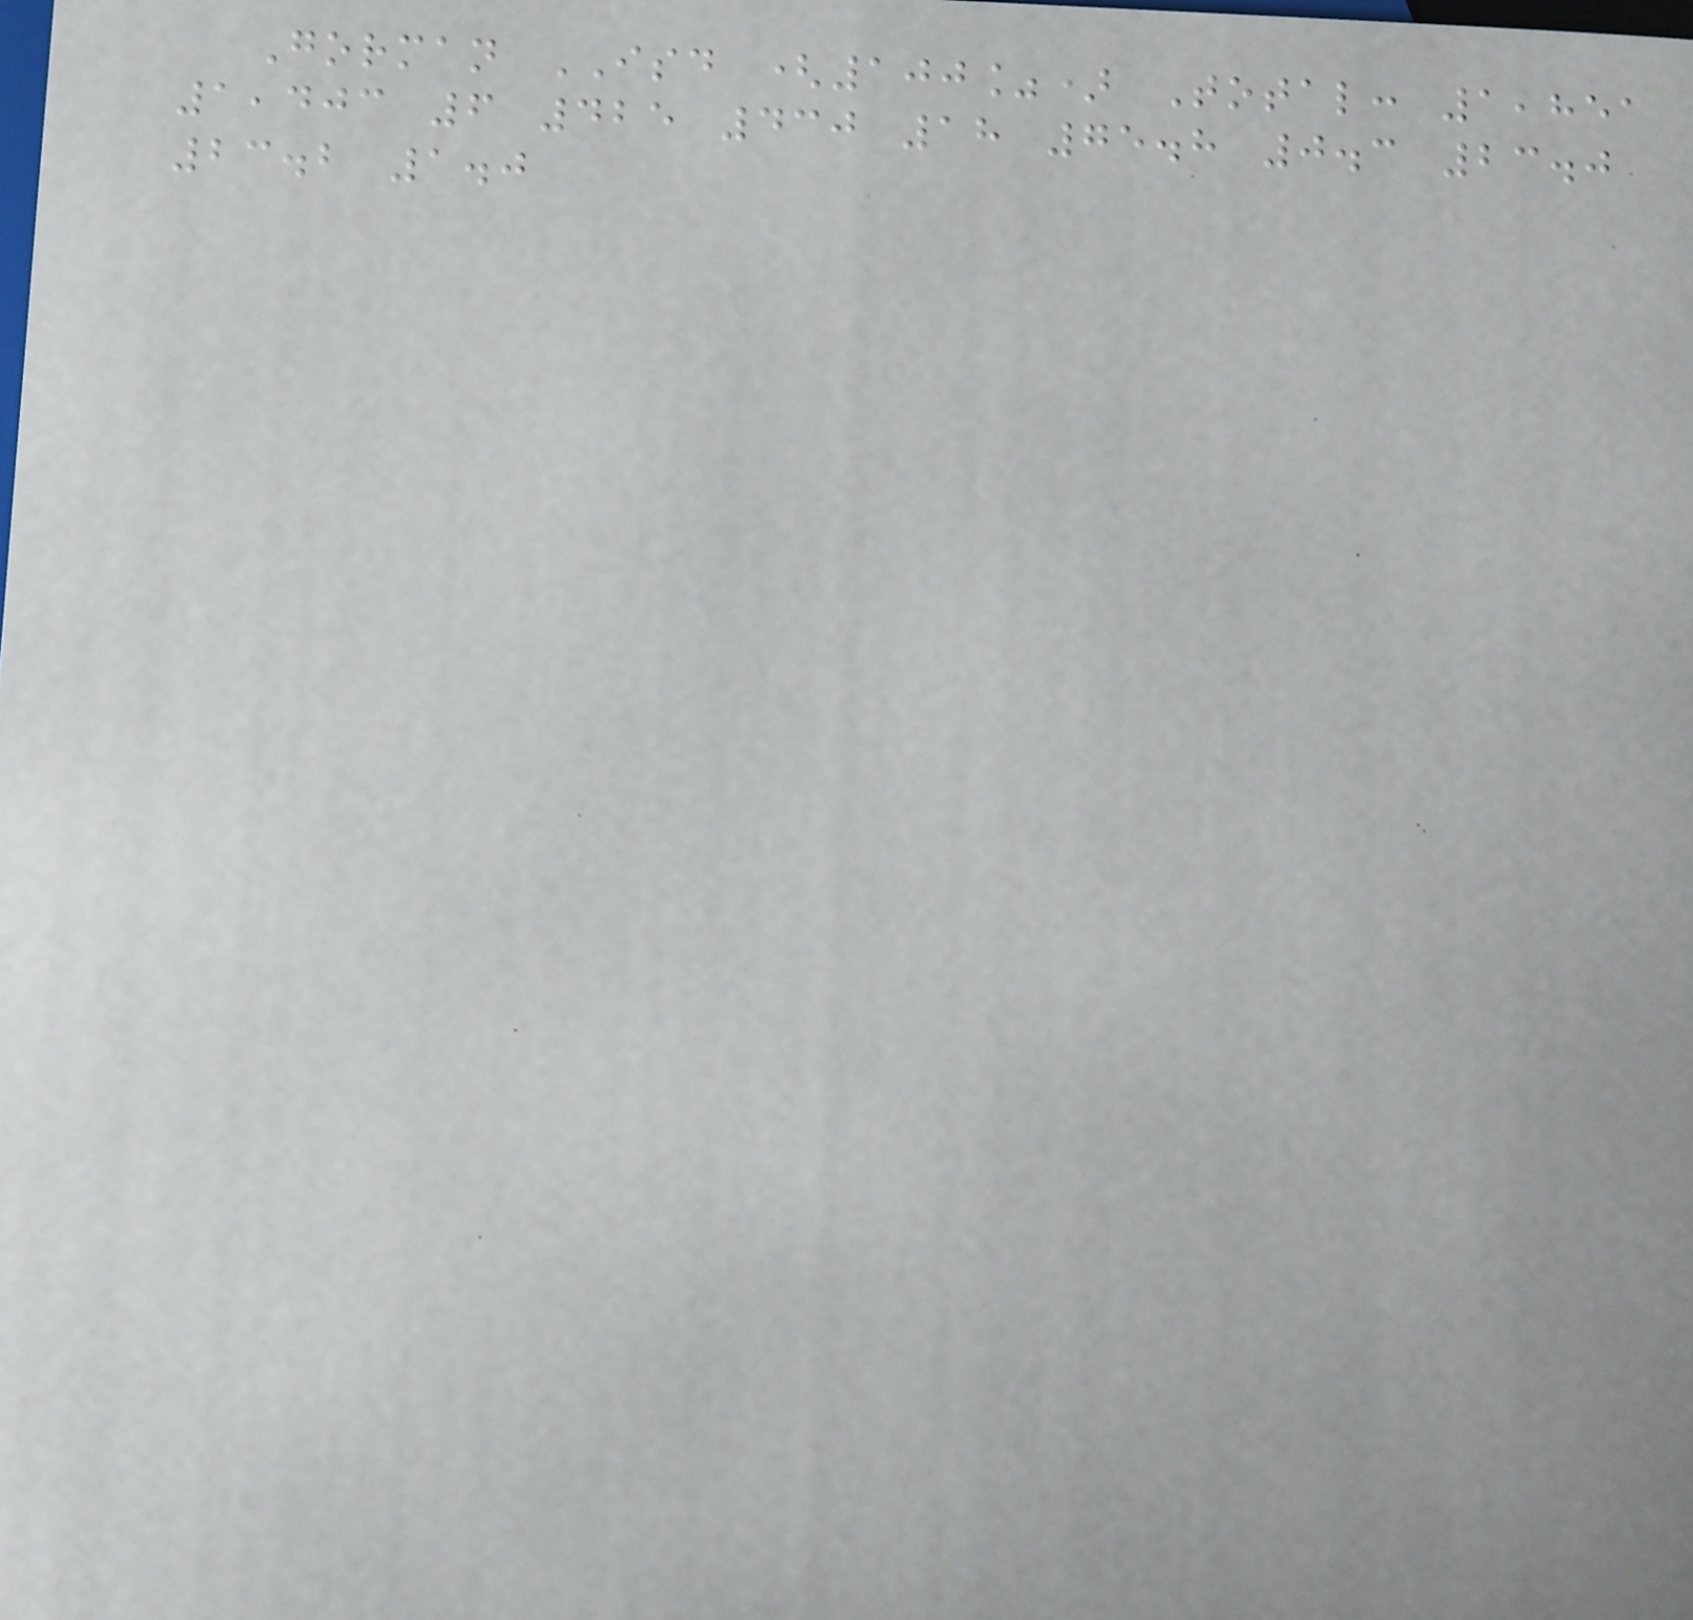Gorman ISD (100%) Total: 1,851
1,403 6 425 430 18 75.8 0.3 23.0
23.2 1.0
